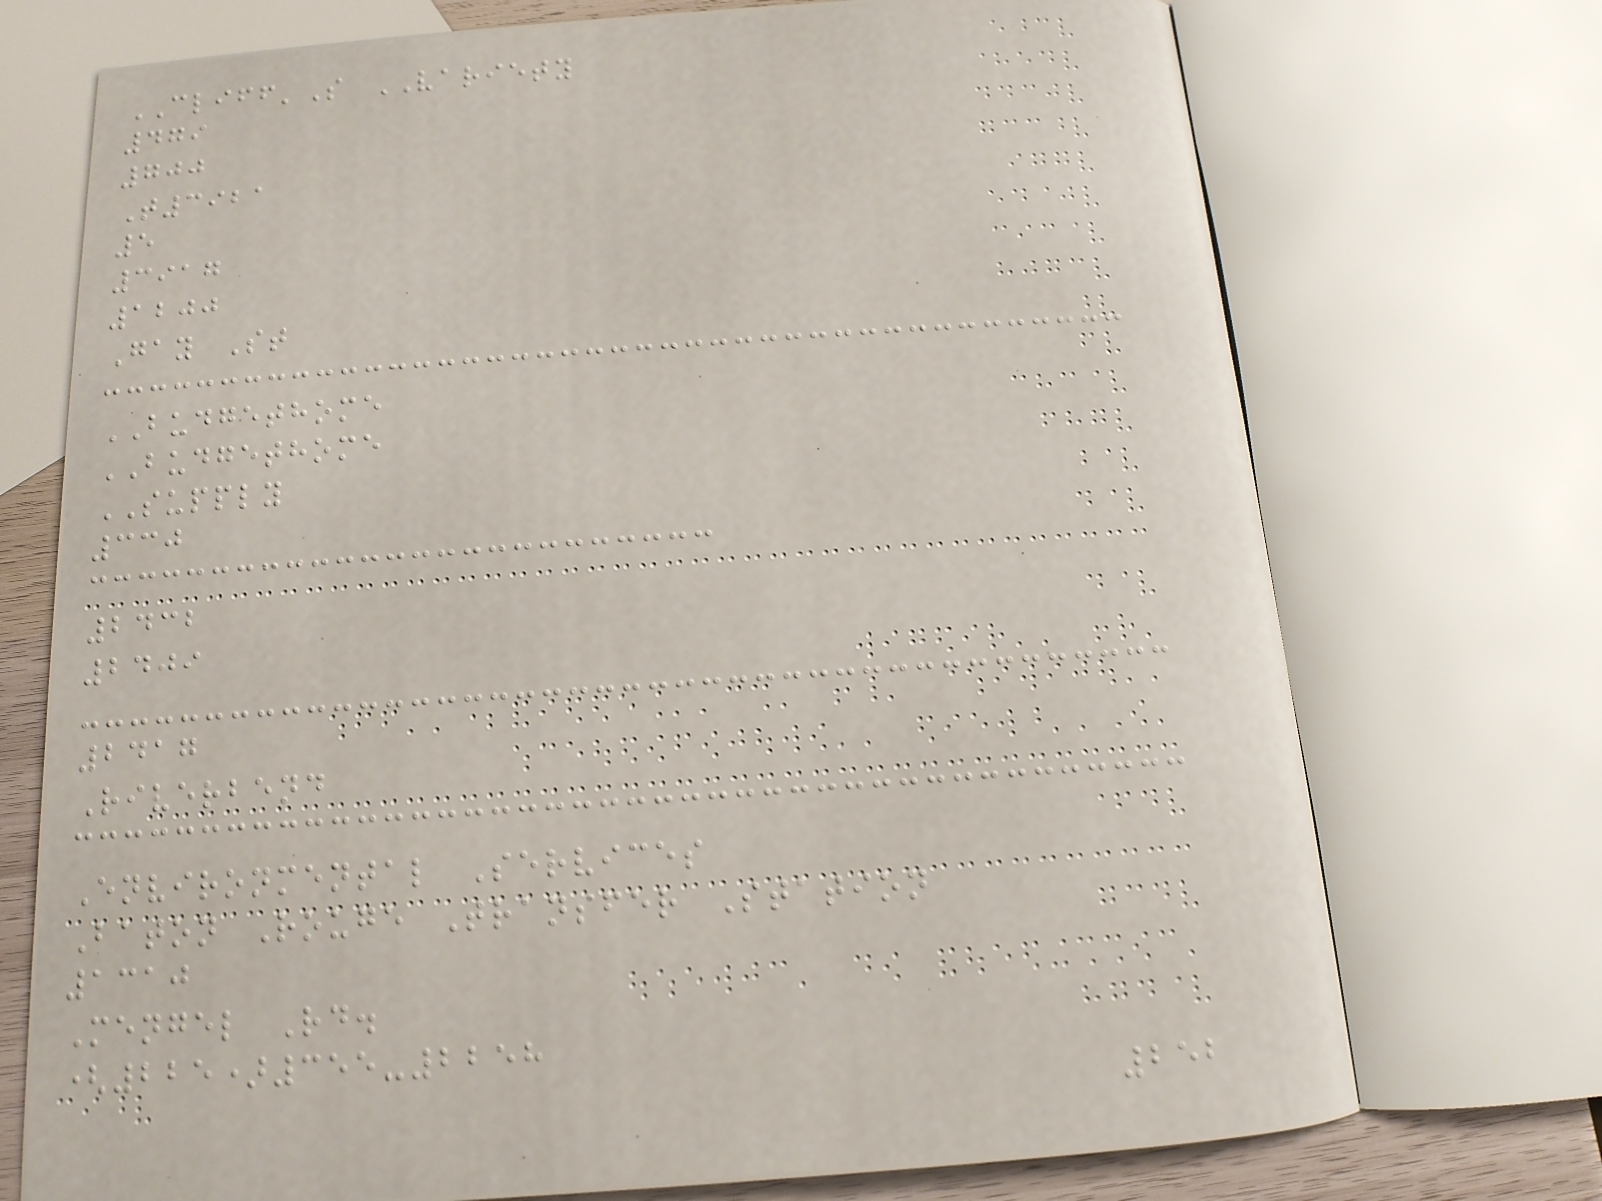CLIFF'S VARIETY
479
700
T3921
5
3917
1200
Gay St
BUDGETHOME
BUDGETHOME
SUPPLY
330
2432
2409
2417
Riverbend
Environmental Services
Baton Rouge Transfer Station
1310
Mengel Rd.
(225)355-2258
252
